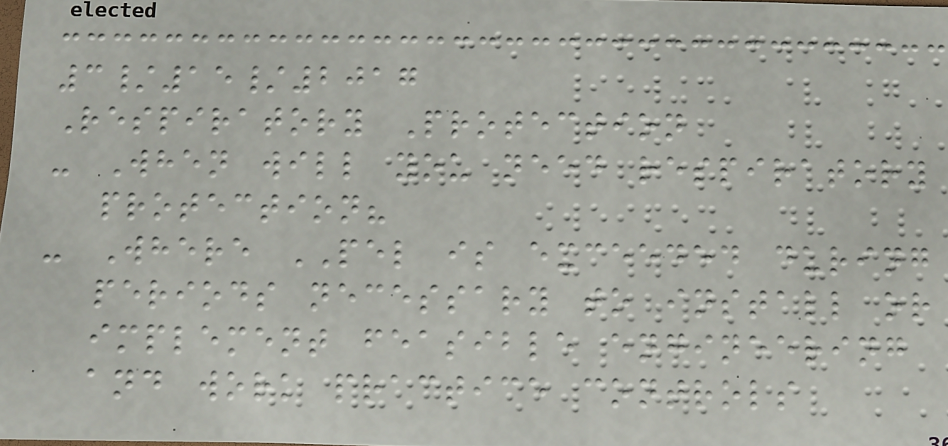3/15/2017
Respiratory Protection
- When will you need respiratory
protection?
- Where PEL is exceeded during
periods necessary to install or
implement feasible engineering
and work practice controls
